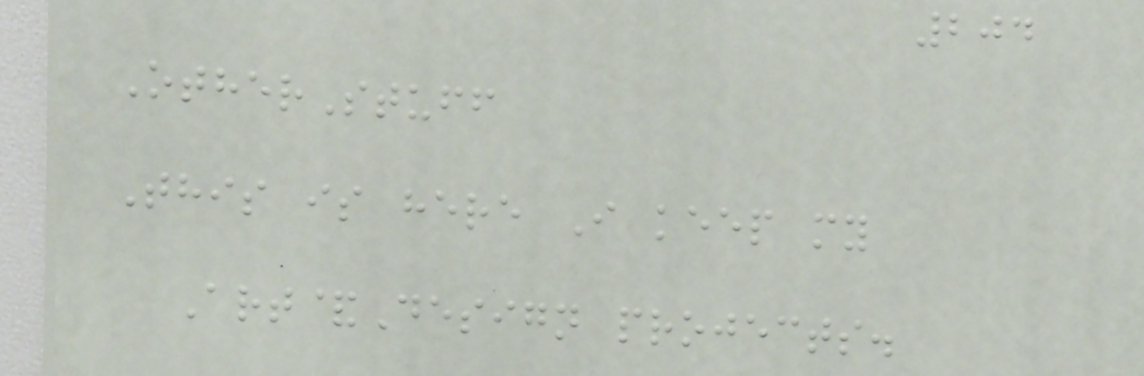204
OtherStuff
This is here I keep my
Art&Design projects.
